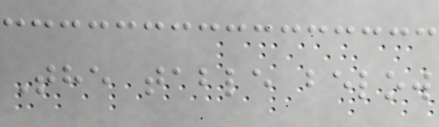The table below
